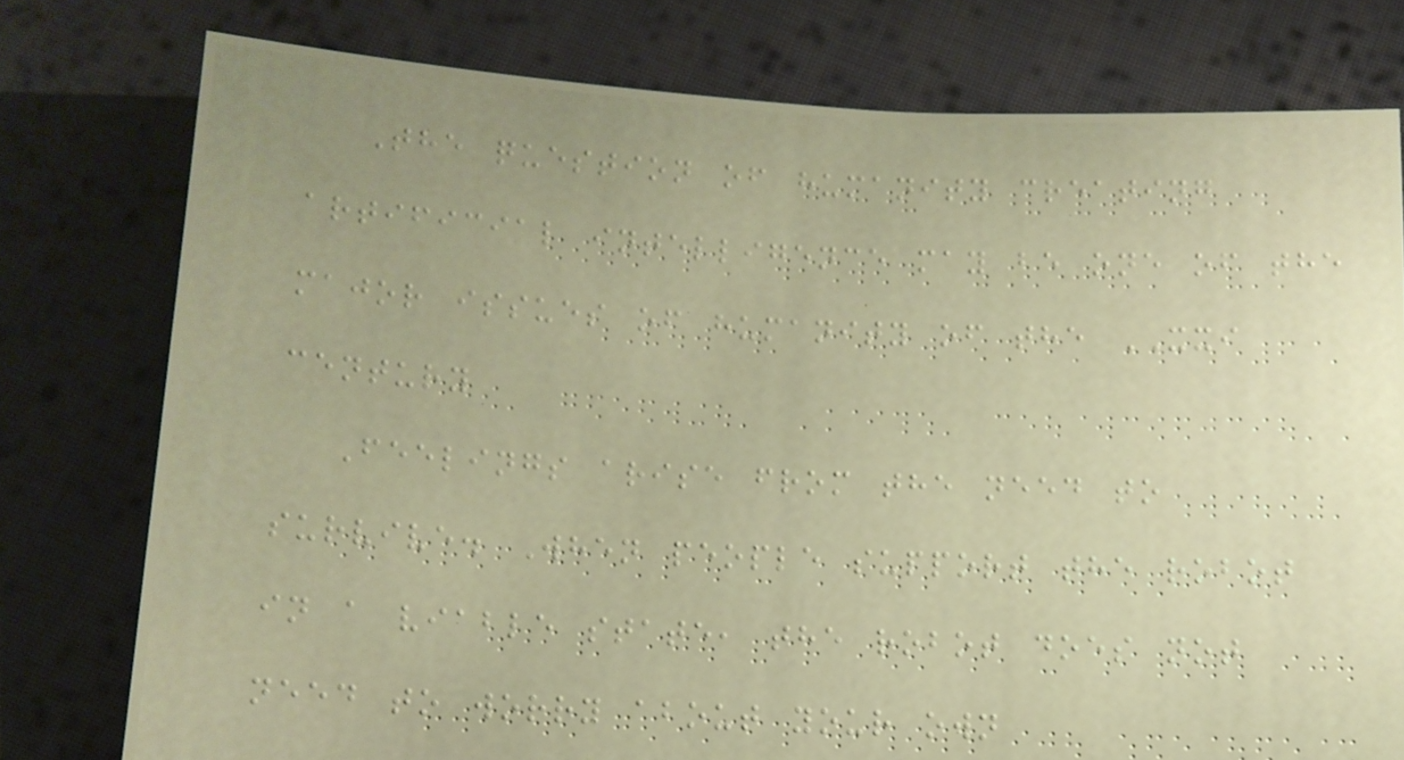The question of humanity creating
artificial intelligence may be one of the
major issues of humanity of the XXI
century
Feelings arise from the need to
survive. When people support the robot
in a viable state, the robot does not
need to worry about your own
